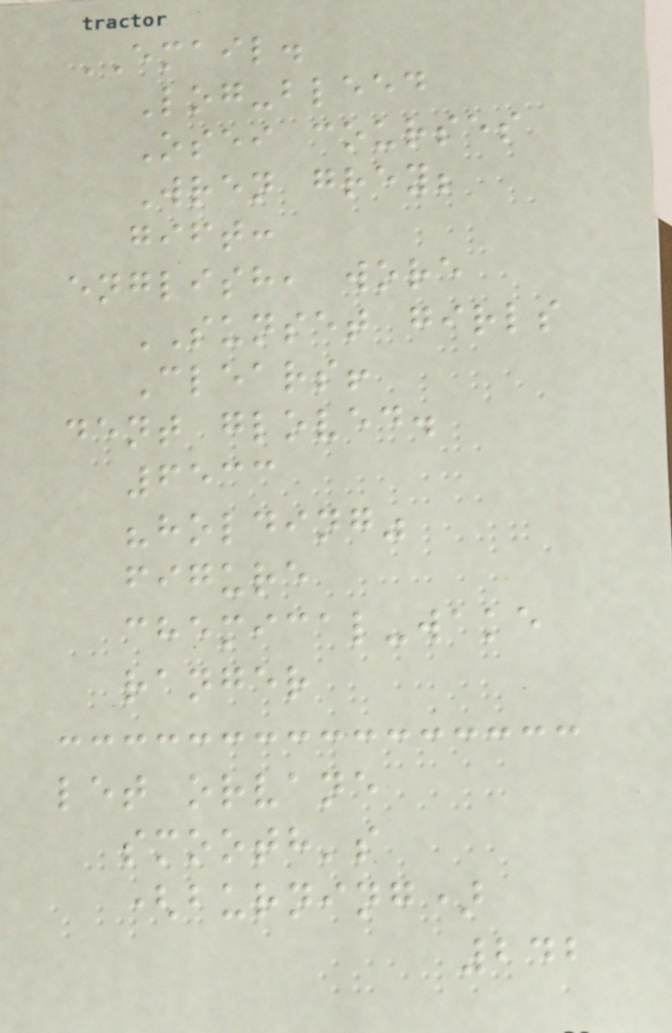EMAIL.
Log-bleed
Osei courses
Wren grey;
gift:
english, wore
SUNSET girls
Clears!
dent gloved.
6533
"holding"
figure
chemical-wake
ranger
let orvane
smooth's
(burning)
242
